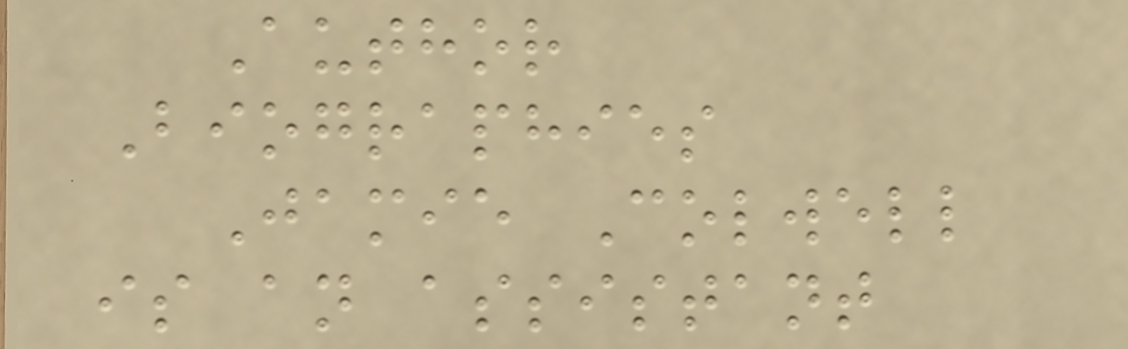Author
Biographies
Jamie Colwell
is an assistant
